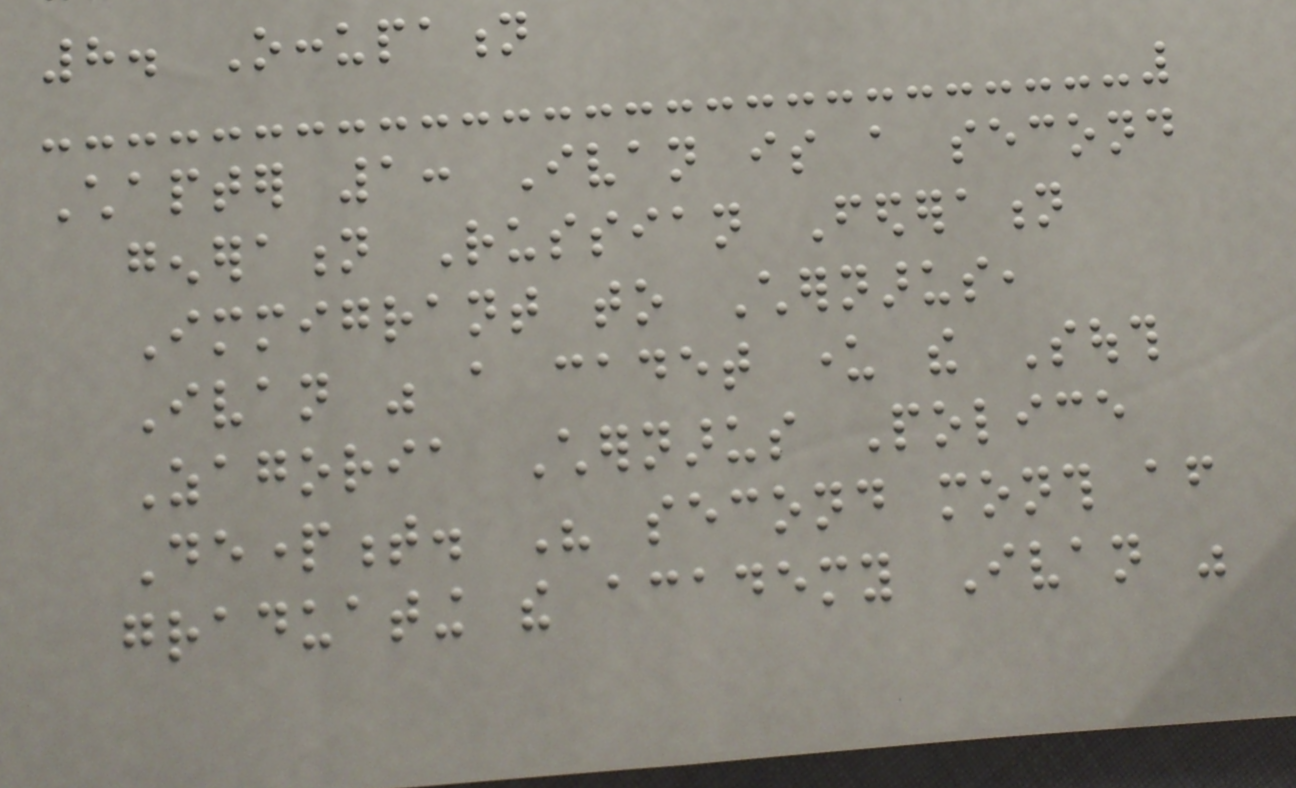8. Occupation
Chapter 1: Ivan is a second
generation Russian Federation
Immigrant to Chernarus,
Ivan was a cadet under the South
Zagoria Chernarus Police
Department. His second month after
graduating the academy Ivan was
